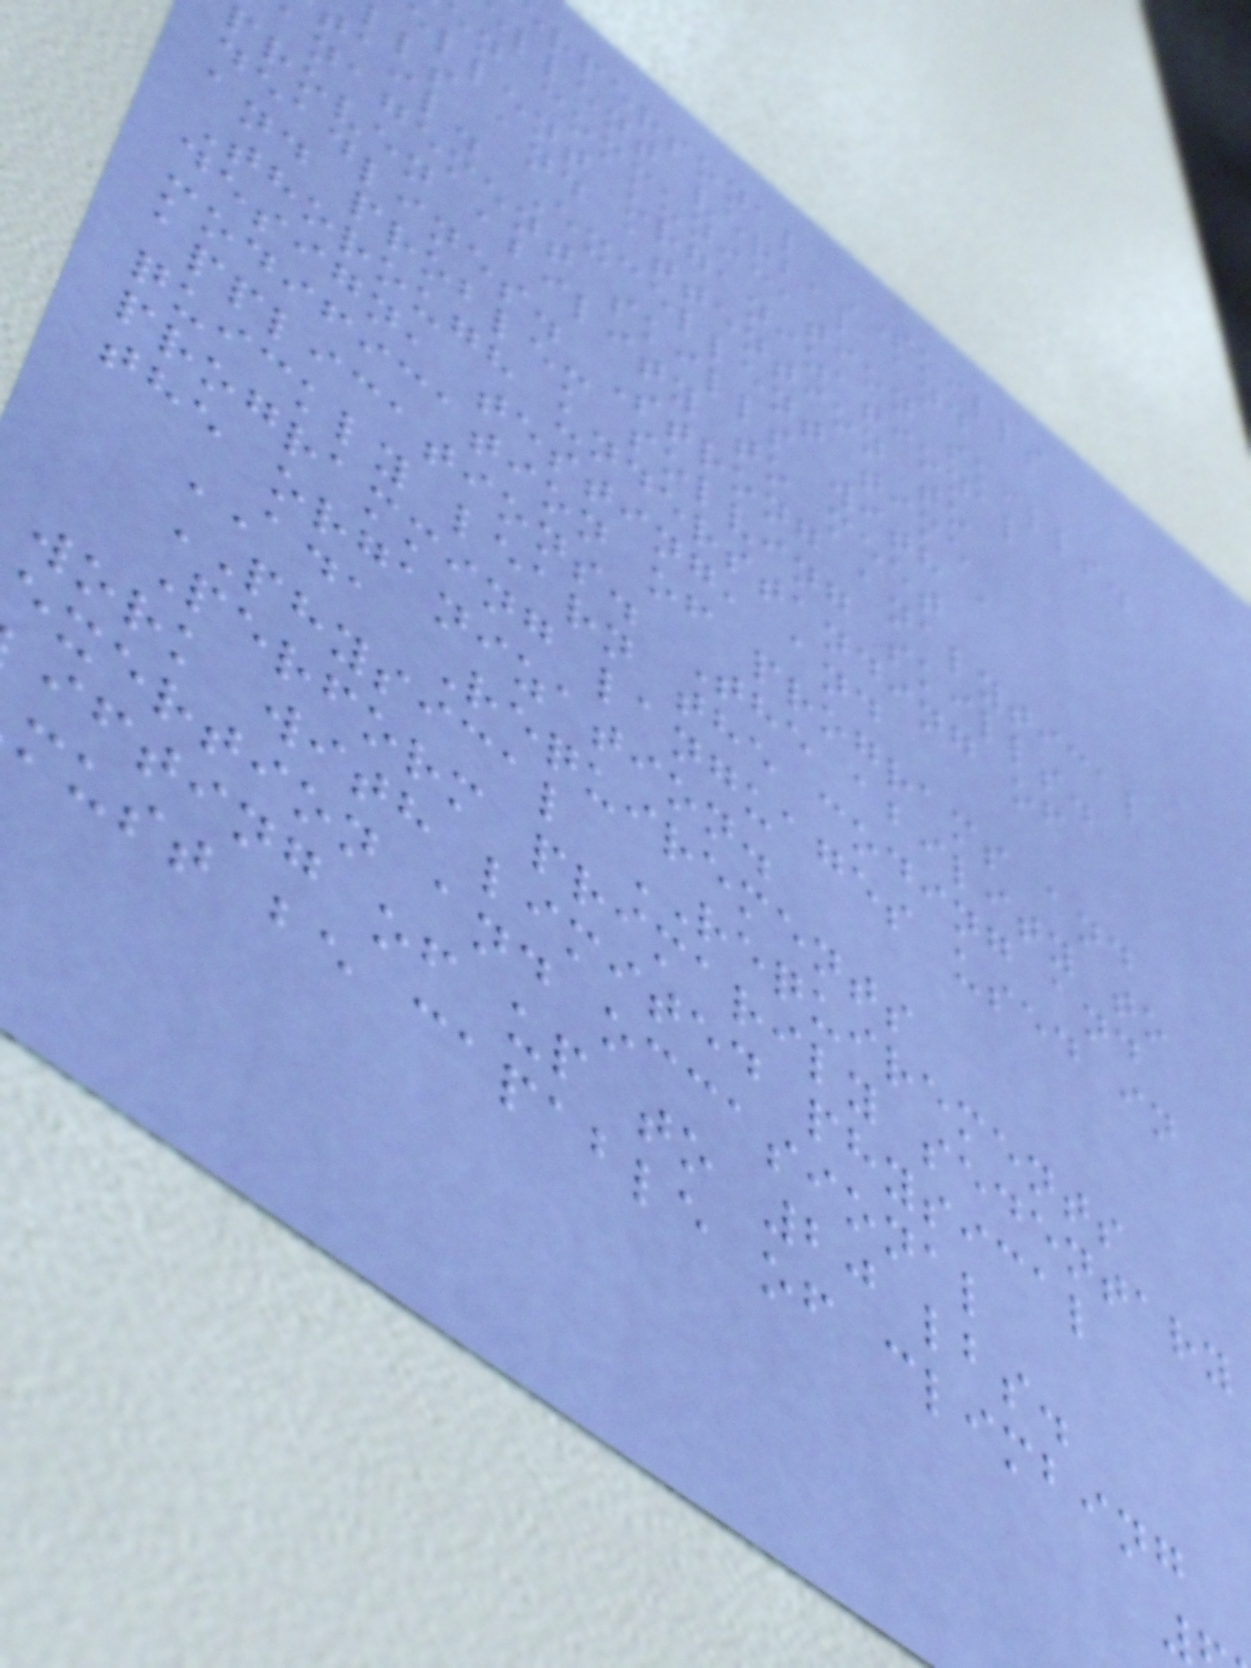rpersonal SKILLS
llent verbal and
en communication skills.
ellent organizational
lls and attention to
tail. Excellent time
anagement skills with a
proven ability to meet
deadlines. Strong analytical
and problem solving skills.
Thorough understanding of
design, testing, and
modification of programs and
applications. The ability to
quickly learn the coding and
programming languages used in
the organization.
ADA Requirements
PHYSICAL REQUIREMENTS
Perform primarily sedentary
work with limited physical
exertion and occasional
ifting of up to 20 lbs.
must be capable of climbing
